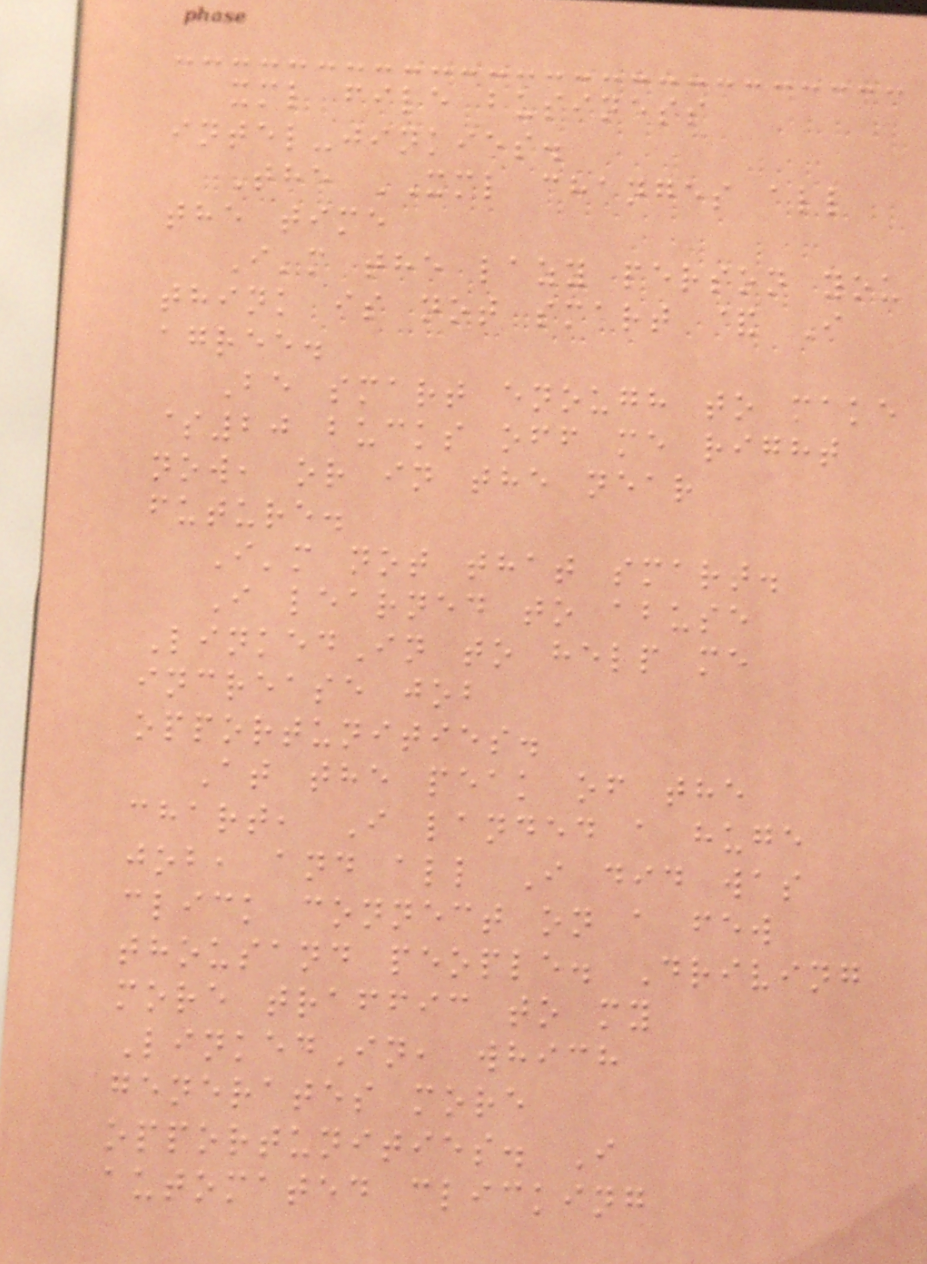xml file business
intel-jinkies.
The XML changes all
the time
I'm the lazy person you
think is not smart & I
agree.
Be smart enough to make
$20 bucks off me right
now, or in the near
future.
I'm not that smart.
I learned to abuse
LinkedIn to help me
increase job
opportunities.
At the peak of the
chart, I landed a huge
job, and all I did was
click connect on a few
thousand people. Driving
more traffic to my
LinkedIn, which
generates more
opportunities. I
automated clicking
